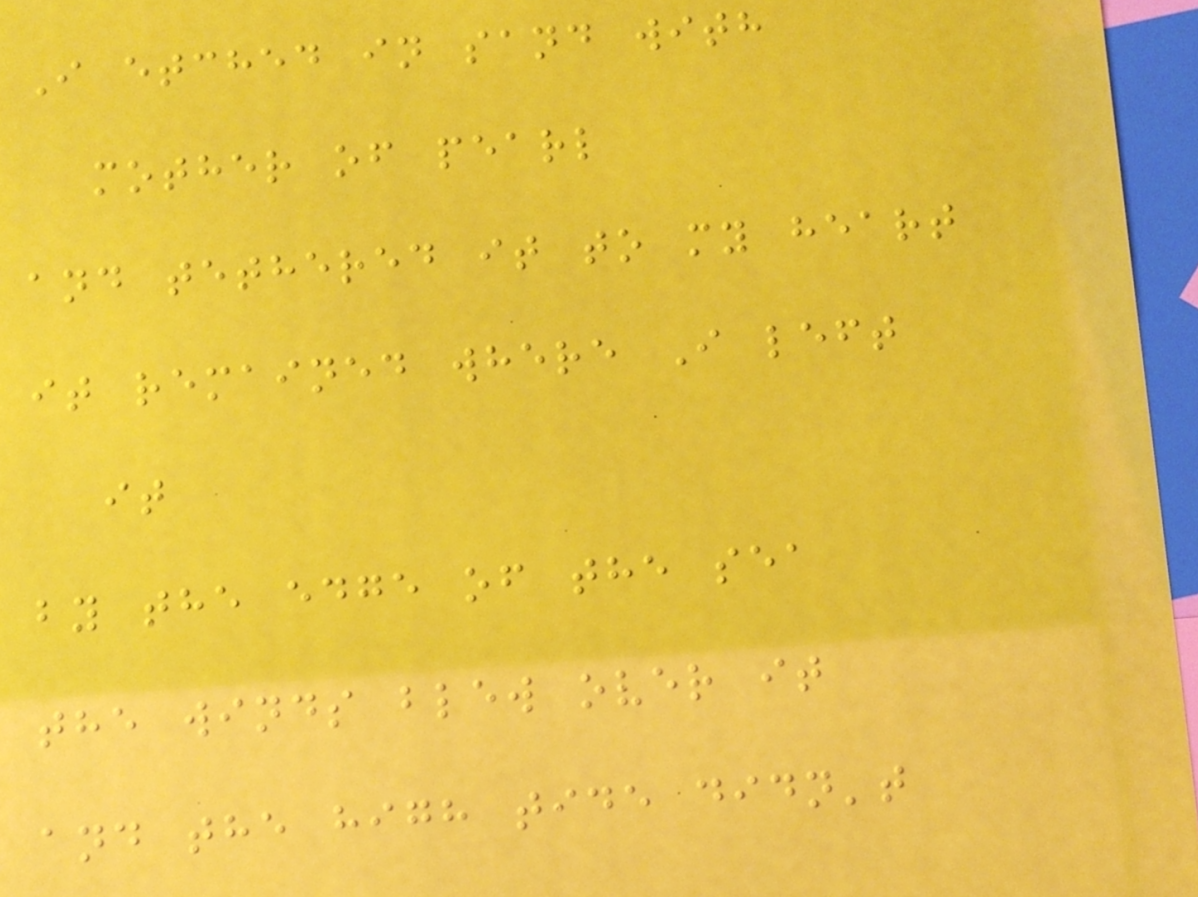I etched in sand with
mother of pearl
and tethered it to my heart
it remained where I left
it
by the edge of the sea
the winds blew over it
and the high tide didn't
